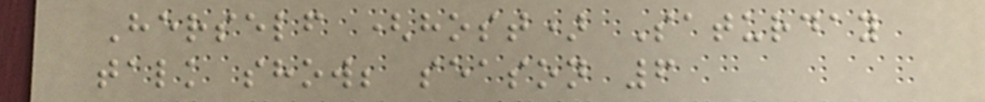Herself (host) Saturday
talk show; season 6
